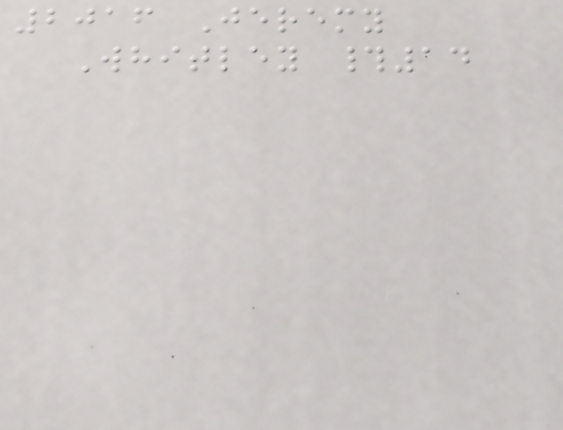2016 Jeremy
Whitley #14
